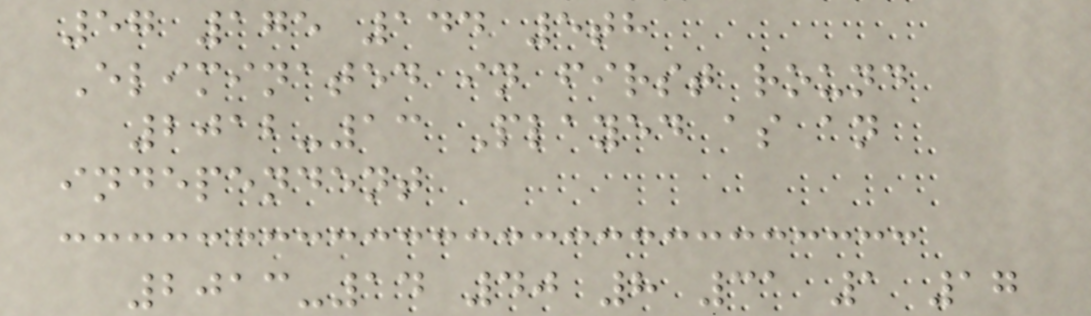57 175 144 5th
Eliminated in first round
2012-13 Played as an
independent
2013-14 40 8 31 1 17
